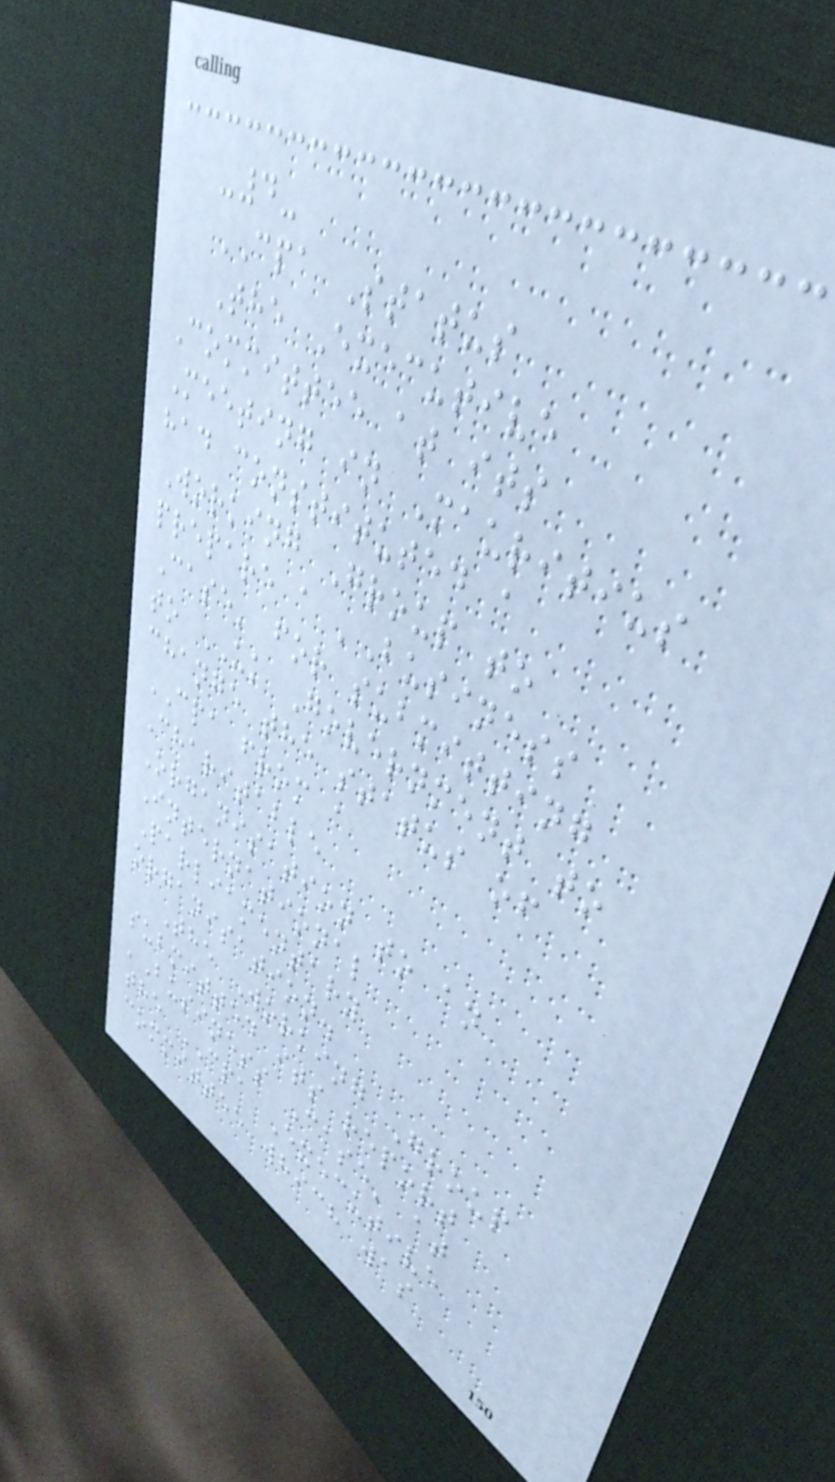-4-
CPA Status
The Executive
Committee at its
Meeting in Mauritius
had constituted a
Working Group to
prepare a 'Business
Case' for submitting
to UK Government to
change the status of
CPA from a
Charitable
Organisation to an
International
Parliamentary
organisation.
The Working Group
submitted its report
'Business Case' at
the CPA Executive
committee which was
